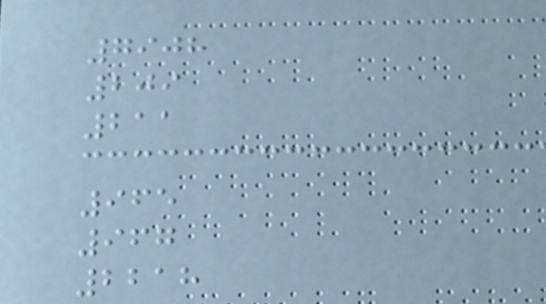7908
209
211
965
967
2218
